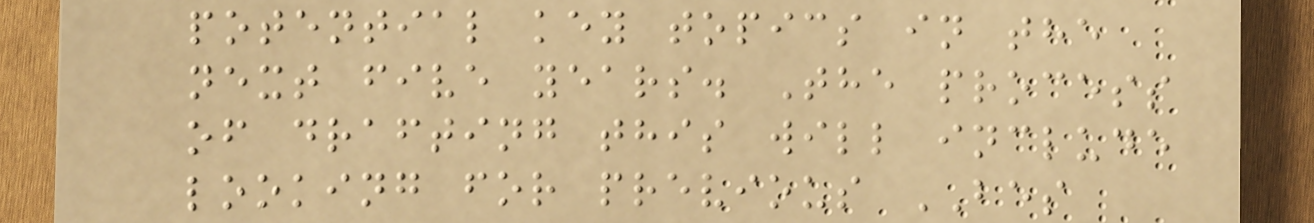potential key topics in the
next five years. The process
of drafting this will include
looking for previous BES
